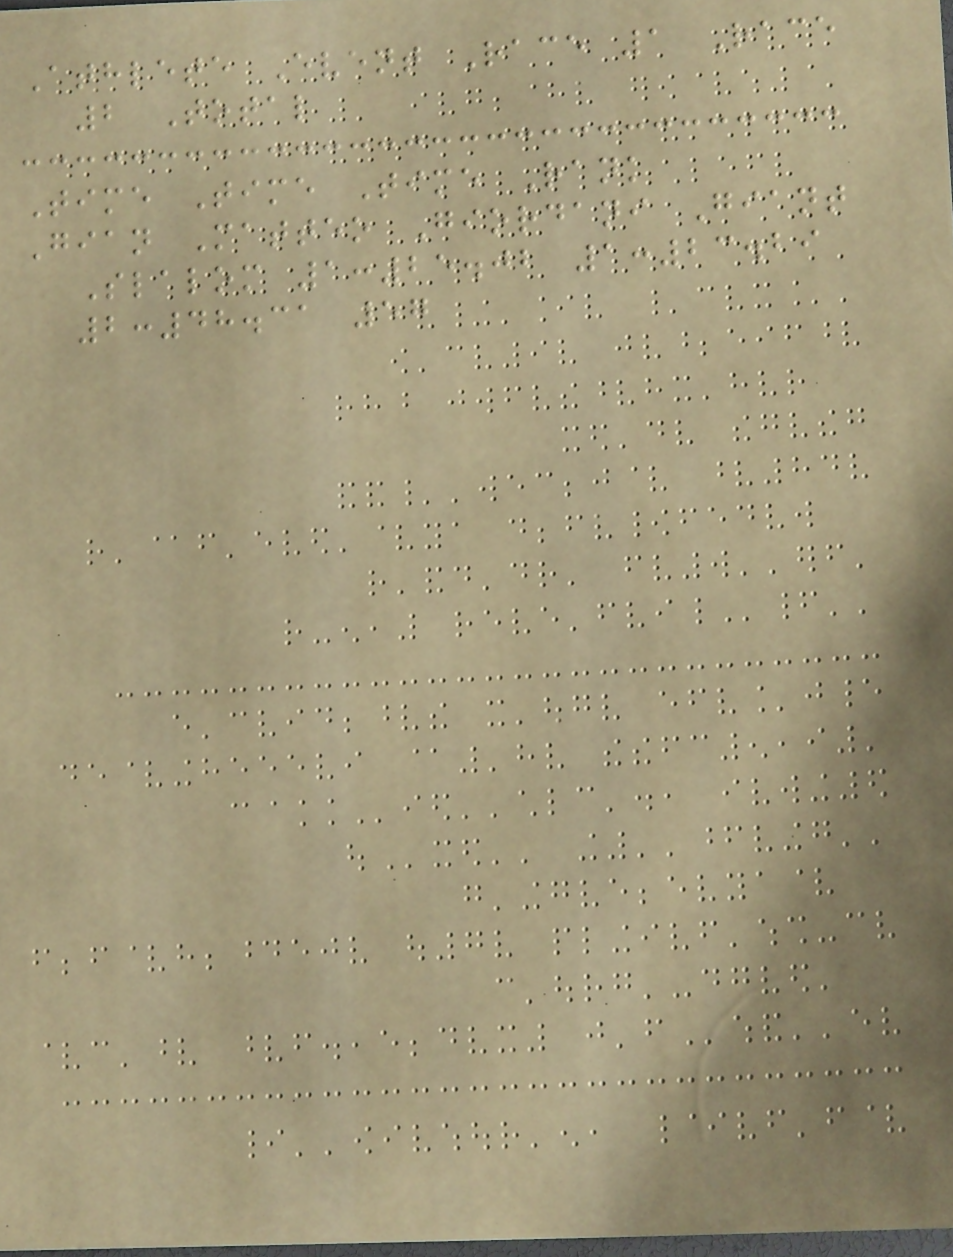Athlete Event Race 1 Race
2 Total
Time Time Time Rank
Gian Matteo Giordani Giant
Slalom 1:25.02 1:23.29
2:48.31 57
